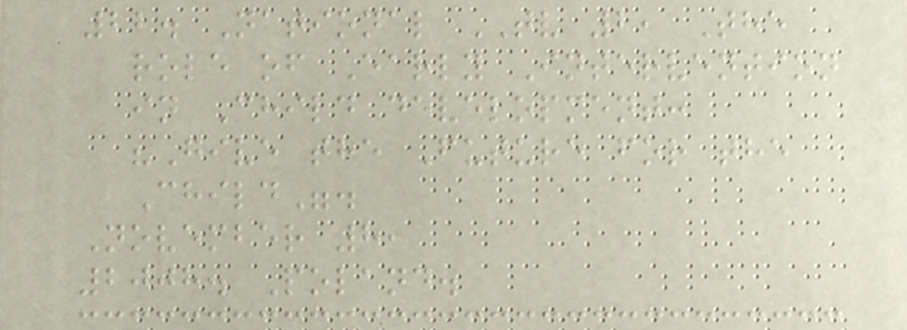22. National TV 2, The
role of Early Intervention
in Child development:
"Give the Future for the
Child".
November 8,
2008. Poland.
